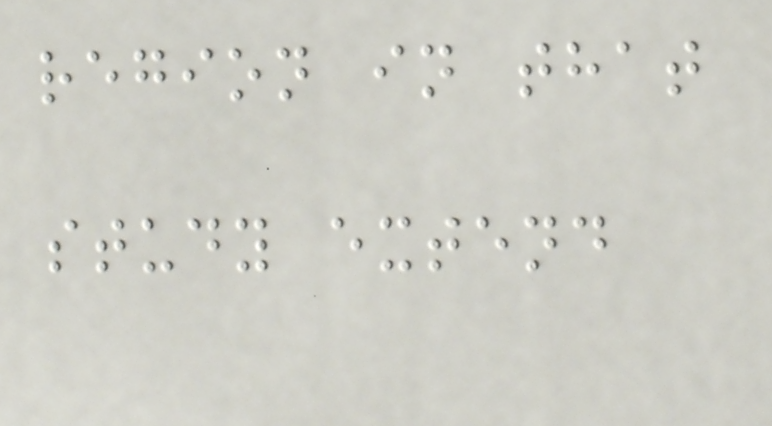region in that
study extend
